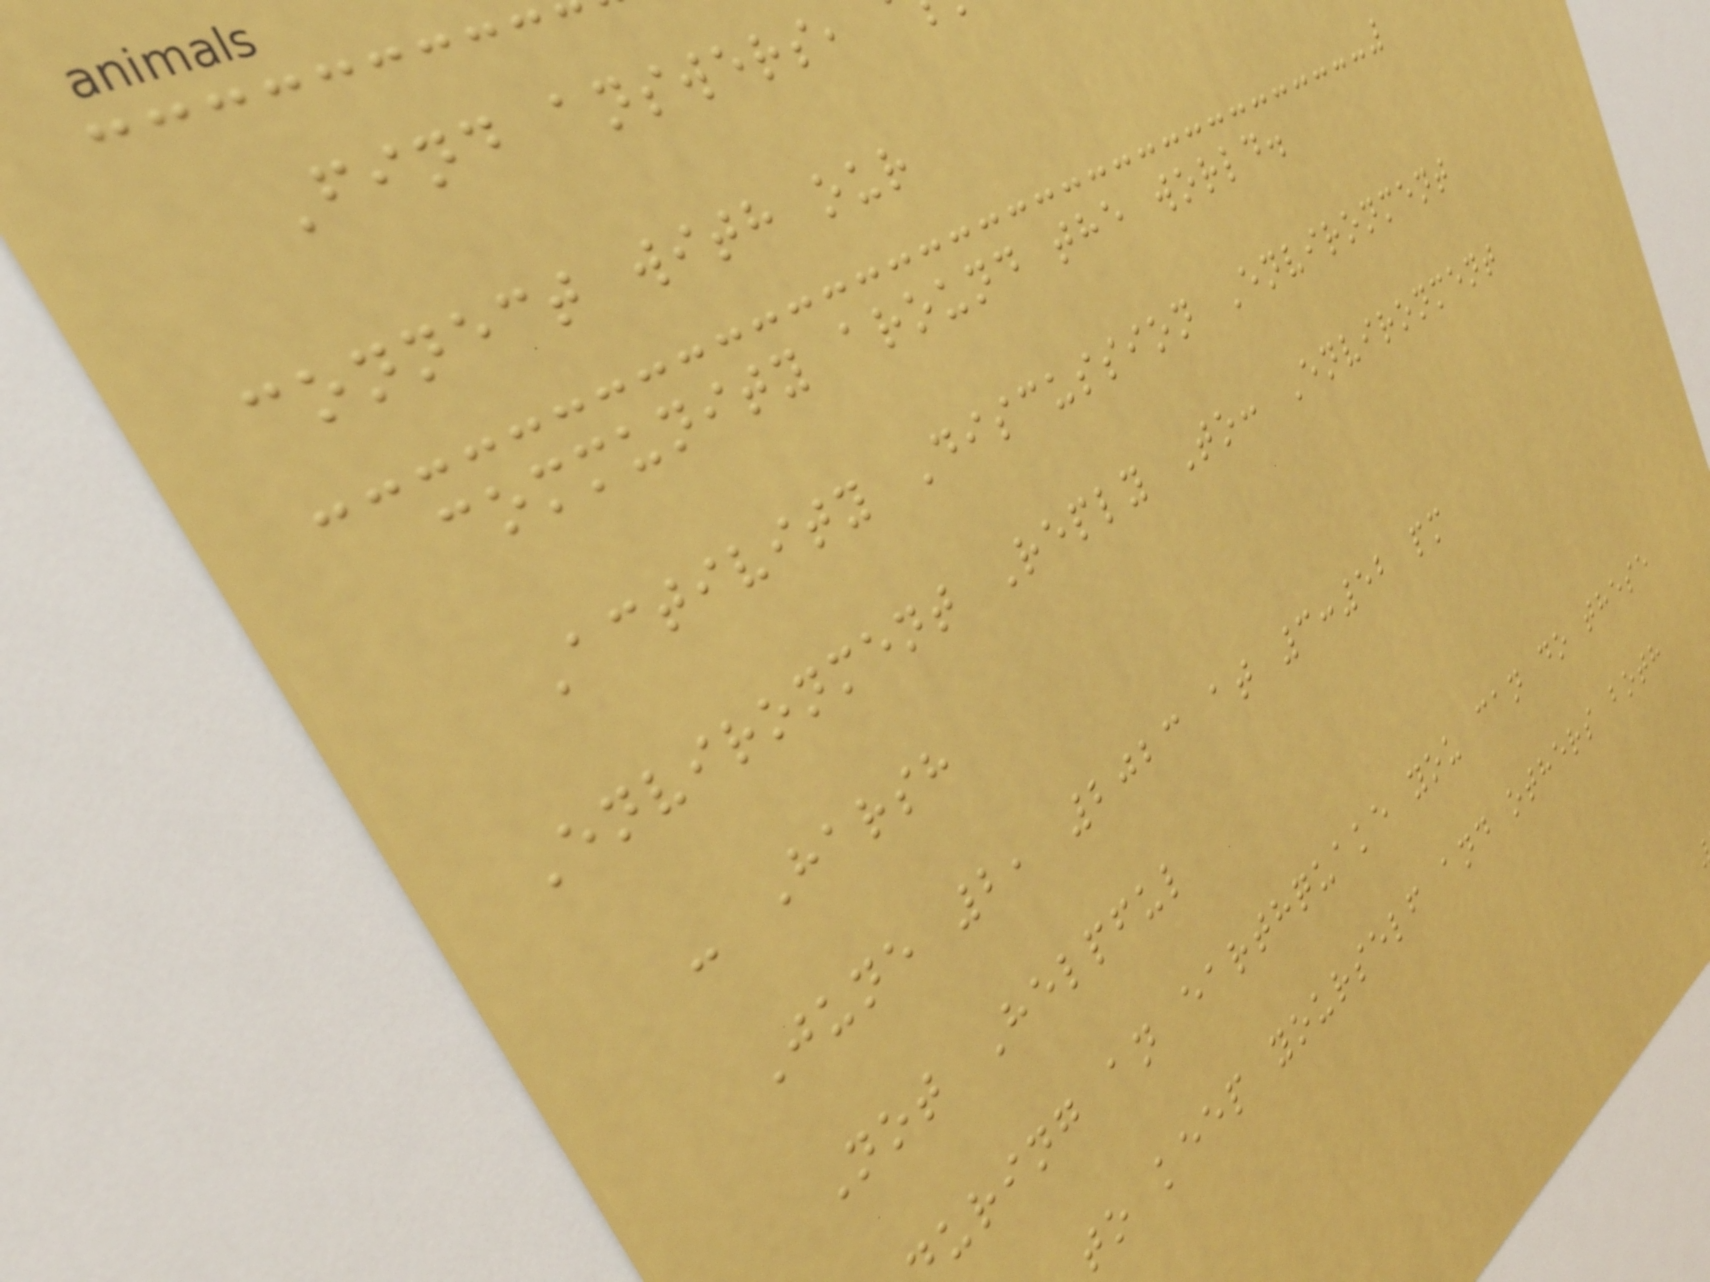Find answers,
connect with our
community around the world.
Activity Discussion Environment
Environment Reply To: Environment
- Harsh
June 2, 2023 at 3:52 pm
Not Helpful
uring an earthquake you can do these
to keep yourself and others both
